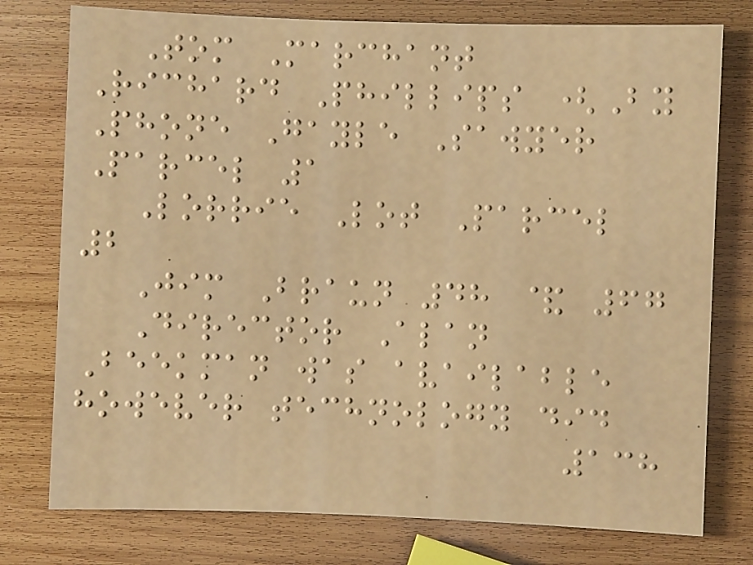Tom Marchant
Richard Phillips (By
Phone Gayle Sawyer
Parcel 1
Lorrie Lot Parcel
2
Jim Braun 48 & 67
Director Alan
Beekman was available
however technology did
138
